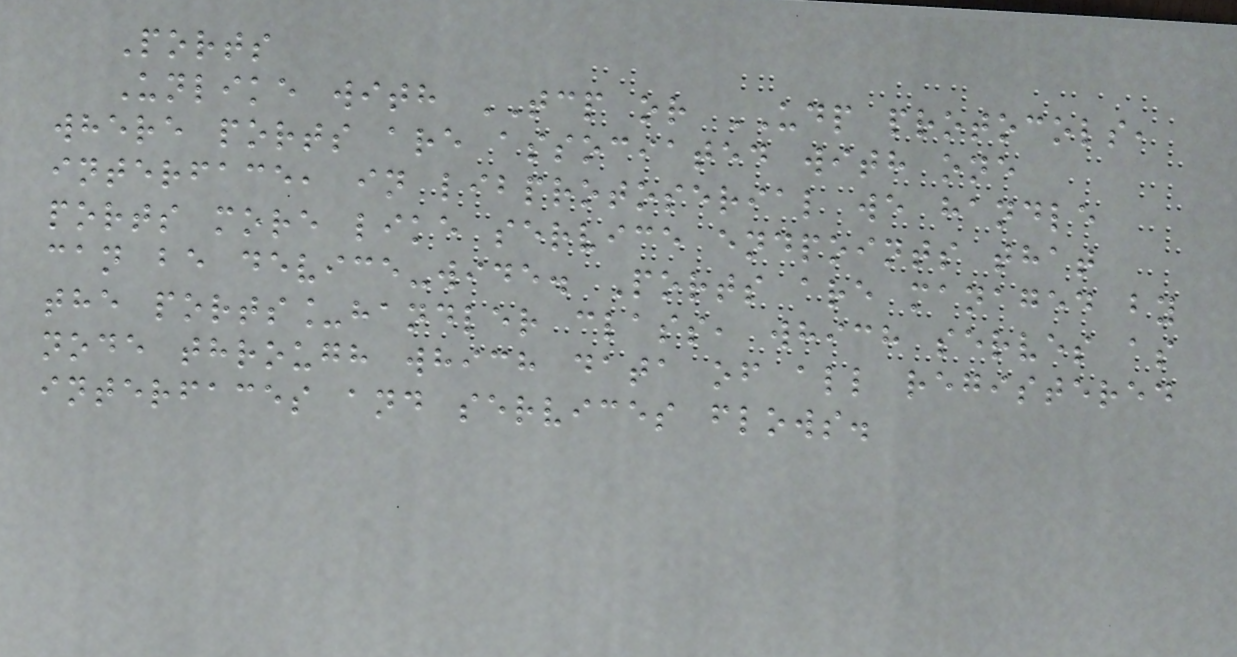Ports
Unlike with TCP or UDP protocols,
where ports are associated with one
interface, in libprotoserial we handle
ports more like service endpoints that
can be device-wide. Ports are managed by
the ports_handler class, which serves as
node through which data of all registered
interfaces and services flows.
